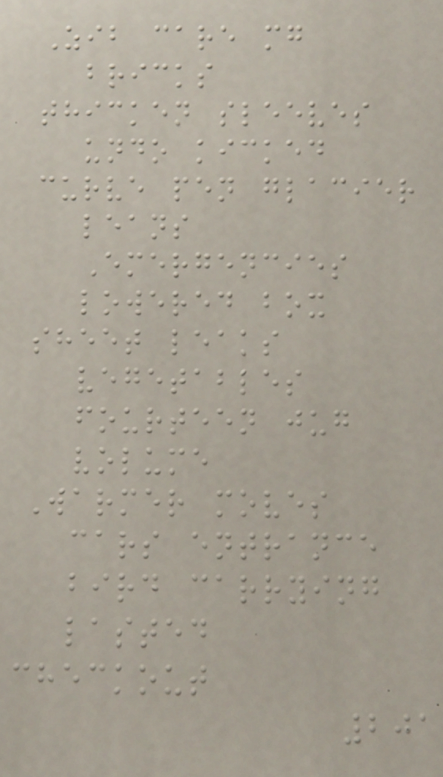Zib care mg
bricks
thicken sleeves
undo kicked
curve pen glacier
leans
Emergencies
lowered box
sheet leaks
vegetables
fourteen jug
volume
Warmer moves
cars entrance
bird carrying
lasted
checkout
201
